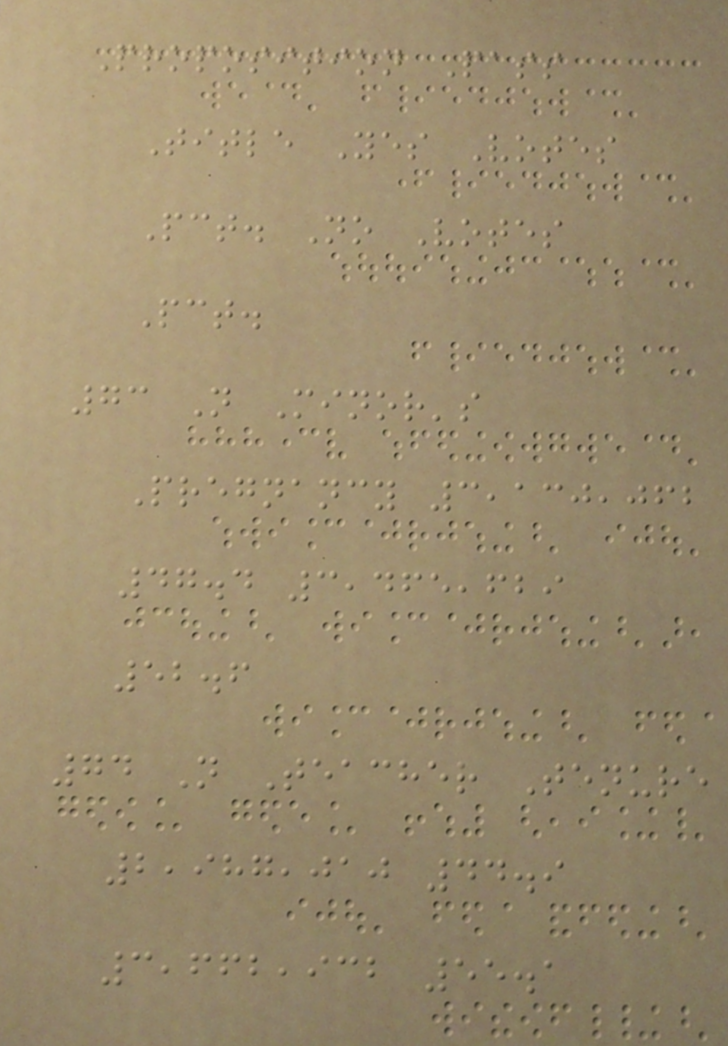Proposition Pass
Title Yes Votes
Pct. No Votes
Pct.
73 N Minor's
Pregnancy 3,130,062
47.4 3,465,629
52.6
74 N Teacher Tenure
2,987,010 44.9
3,662,932 55.1
